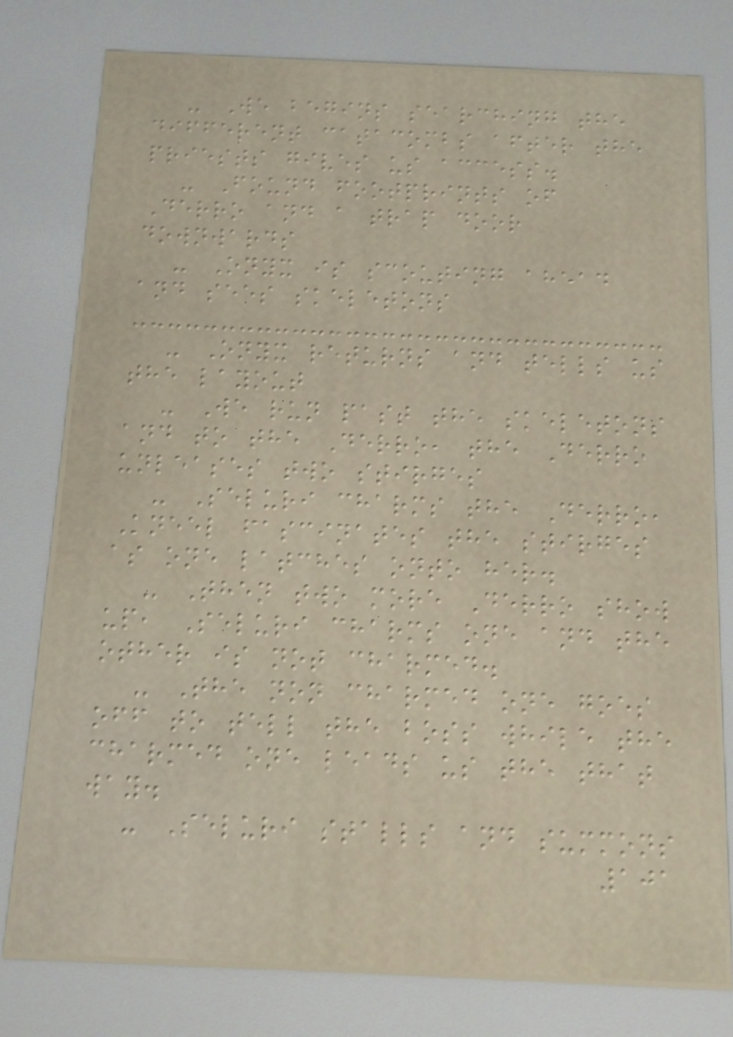- We begins searching the
different catacombs after the
priests gives us access.
- Found footprints of
Derro and a trap door
downwards
- Onyx is scouting ahead
and sees skeletons
- Onyx returns and tells us
the layout
- We run past the skeletons
and to the Derro, the Derro
unleases two stirges
- Seluri charms the Derro,
Kneel fascinates the stirges
as one latches onto her.
- Then two more Derro show
up, Seluri charms one and the
other is not charmed.
- The non charmed one goes
off to tell the boss while the
charmed one leads us the that
way.
- Seluri stalls and summons
101
